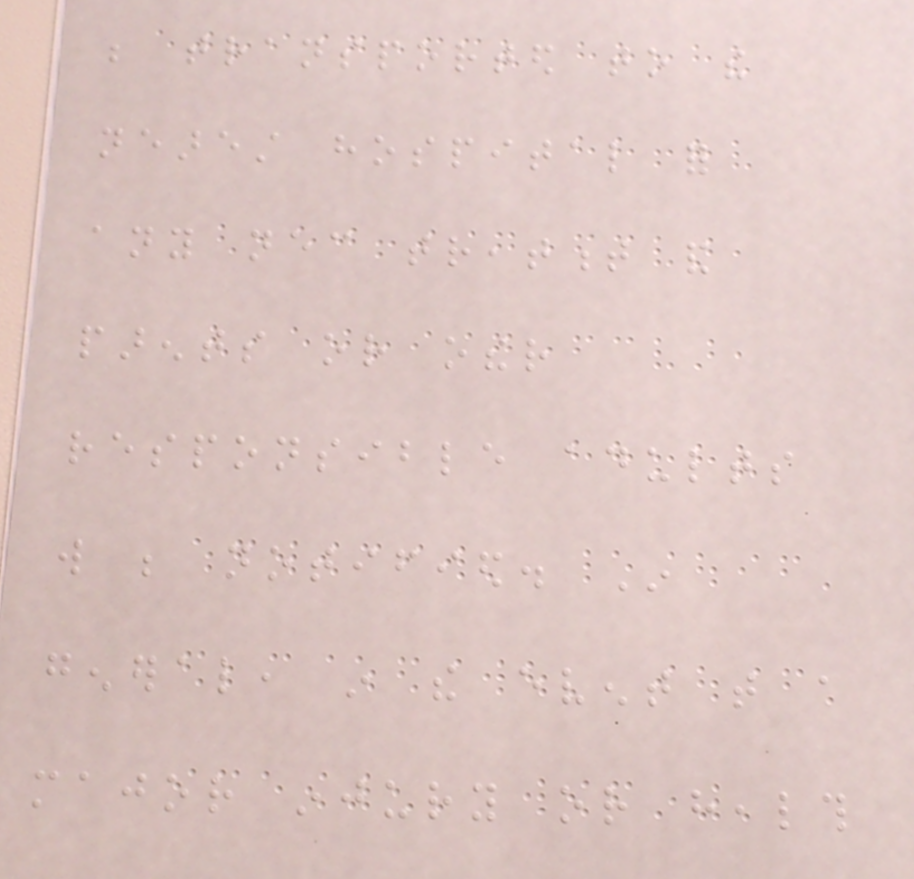be transported to the
nearest hospital for
any necessary treatment and
parents or other
responsible adults
will be notified. In
general, in the event that a
major injury or health
